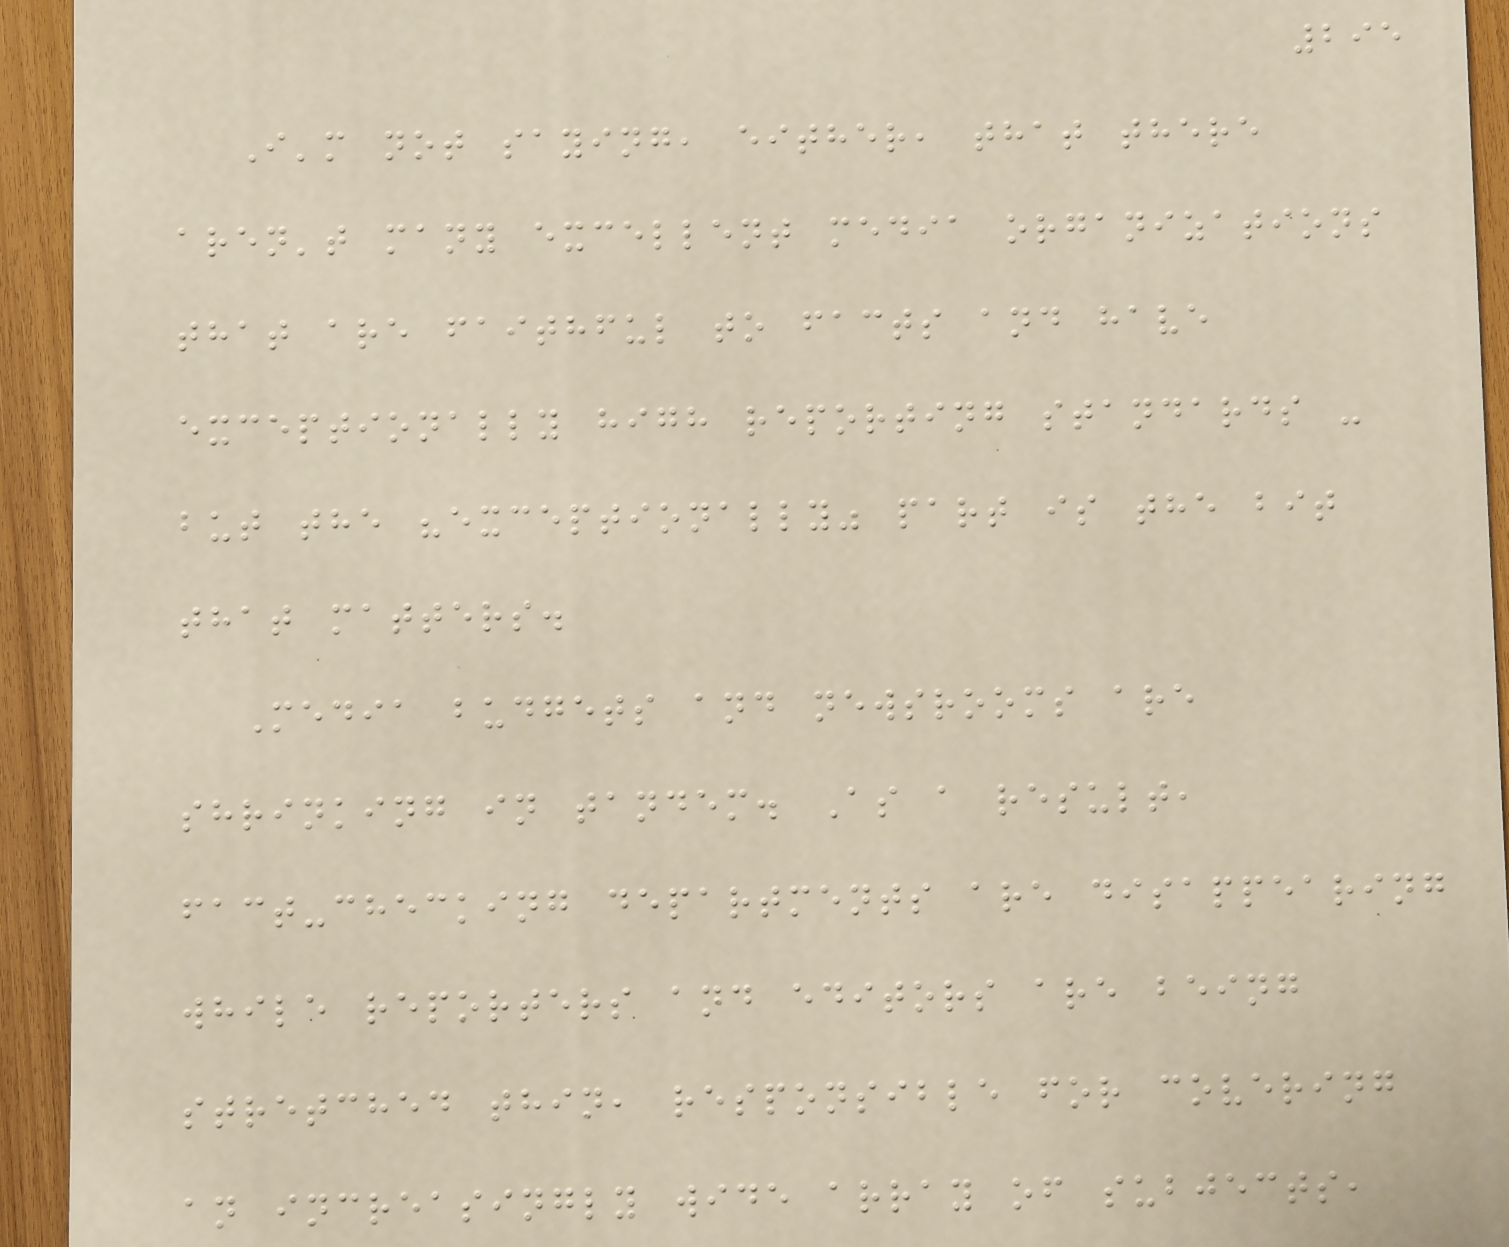295
I'm not saying, either, that there
aren't many excellent media organizations
that are faithful to facts and have
exceptionally high reporting standards -
but the "exceptionally" part is the bit
that matters.
Media budgets and newsrooms are
shrinking in tandem. As a result,
fact-checking departments are disappearing
while reporters and editors are being
stretched thin, responsible for covering
an increasingly wide array of subjects,
